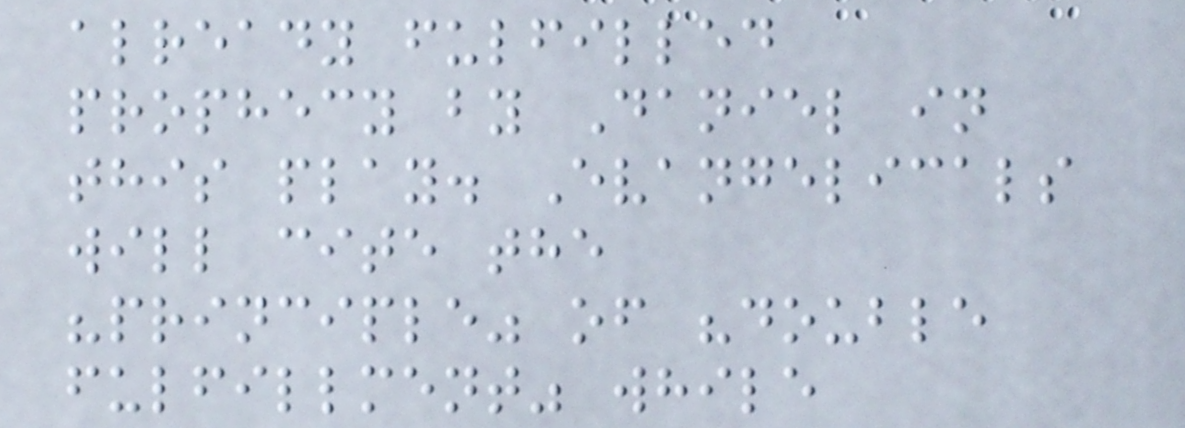already fulfilled
prophecy by Daniel in
this play. Evangelicals
will cite the
"principle" of "double
fulfillment" while
